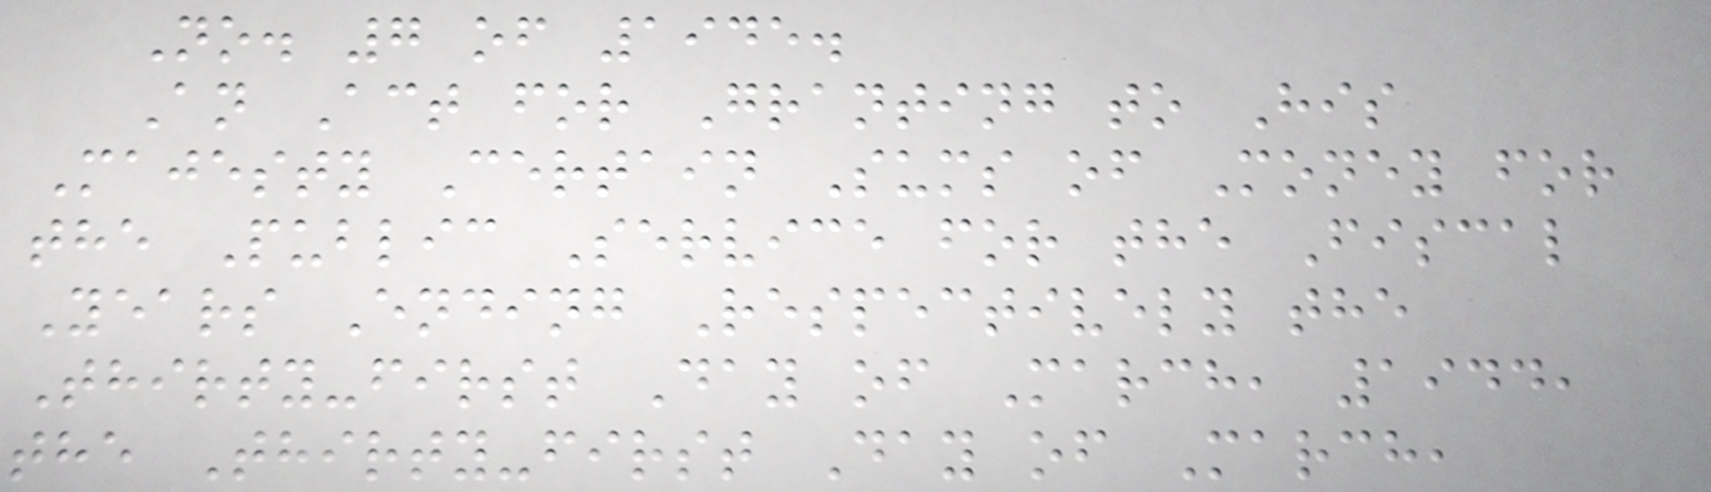No. 7 of 1945.
An Act for Granting to His
Majesty Certain Sums of Money for
the Public Service for the Fiscal
Years Ending Respectively the
Thirty-first Day of March, 1944,
the Thirty-first Day of March,
